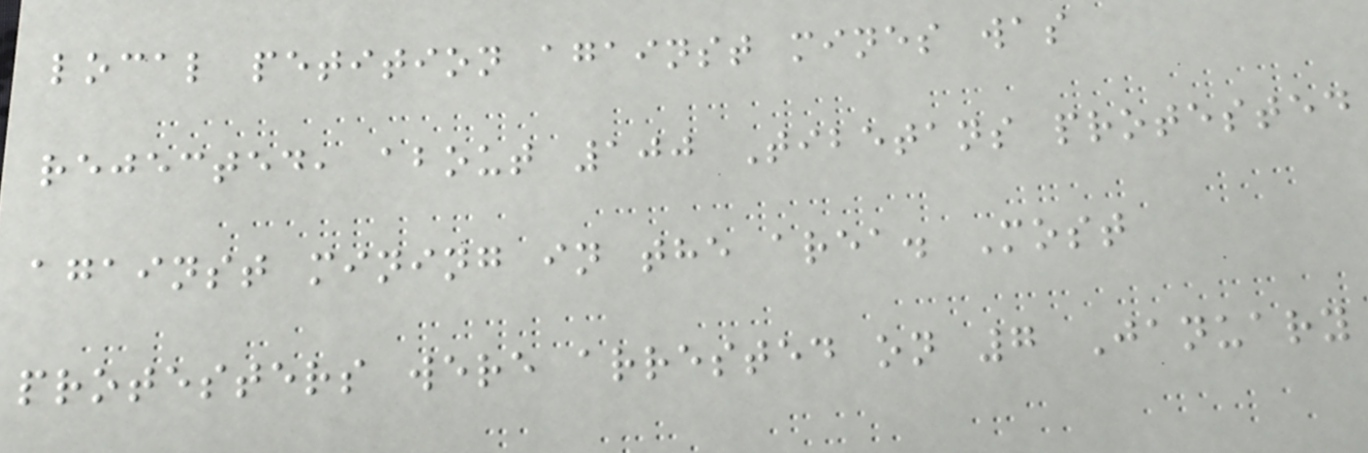local petition against mines was
rejected, about 100 Tibetans protested
against mining in the area. Most
protesters were arrested on 7 January
